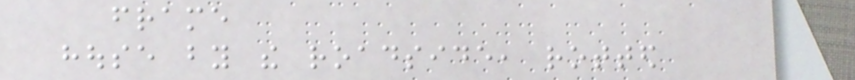frame
house by the roadside, rotted
